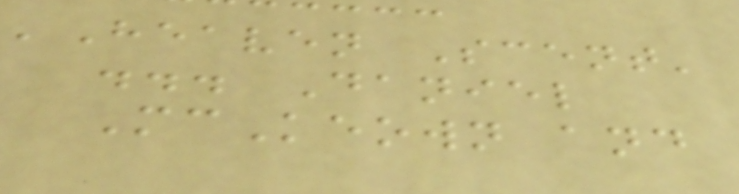'Heaven Scent'
... Daniel
McKeown and
